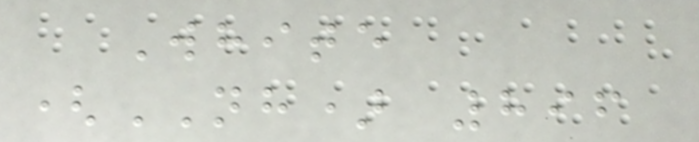White
(NH) 896
